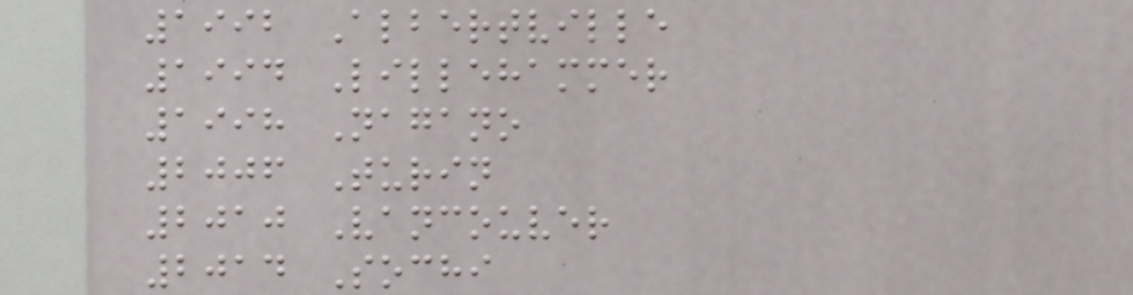1992 Albertville
1994 Lillehammer
1998 Nagano
2006 Turin
2010 Vancouver
2014 Sochi
